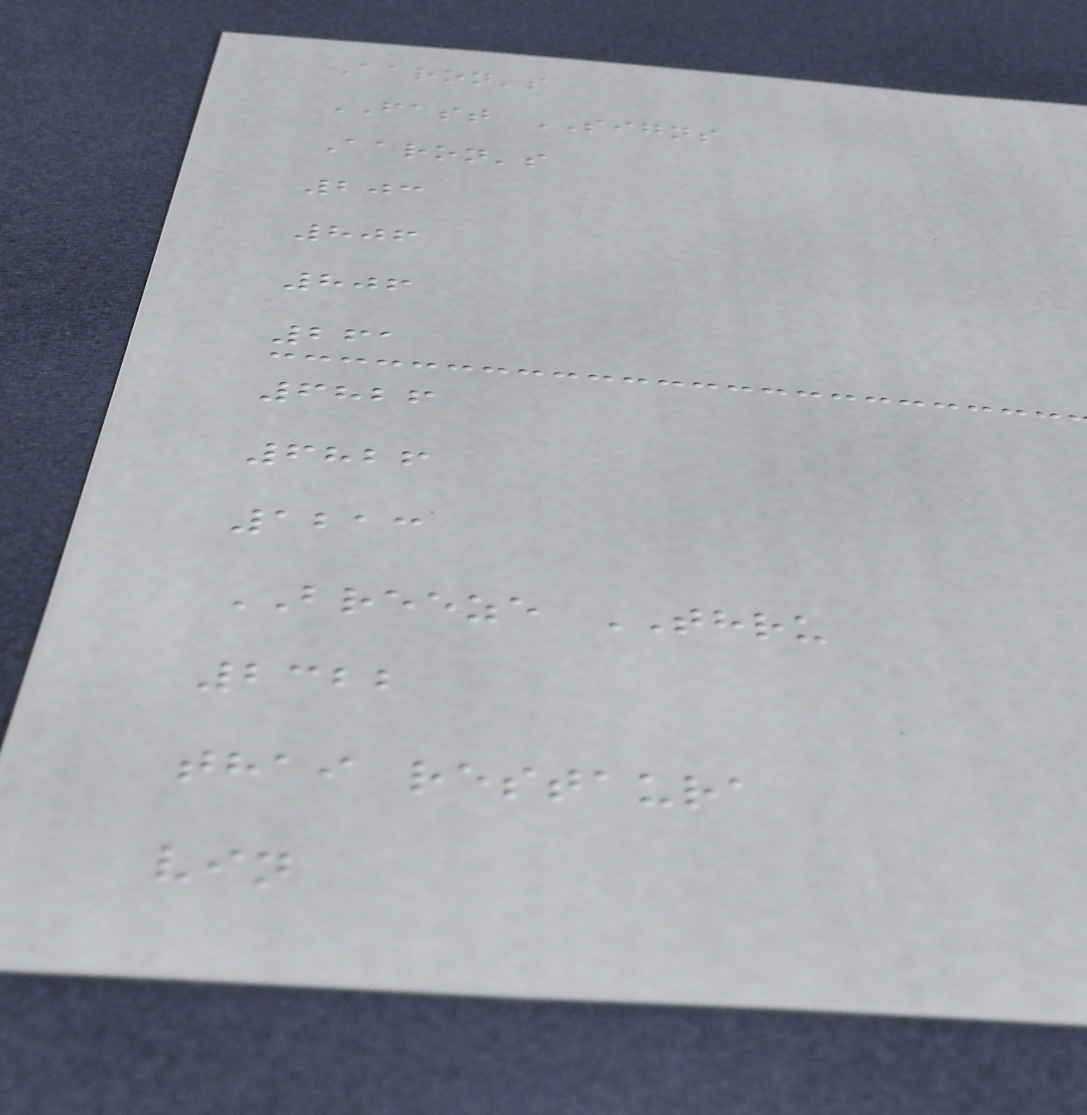Aaron's
FAST SIGNS
Aaron's
203
806
806
261
6826
6826
1213
BREEZE THRU
2322
thai restaura
vin
